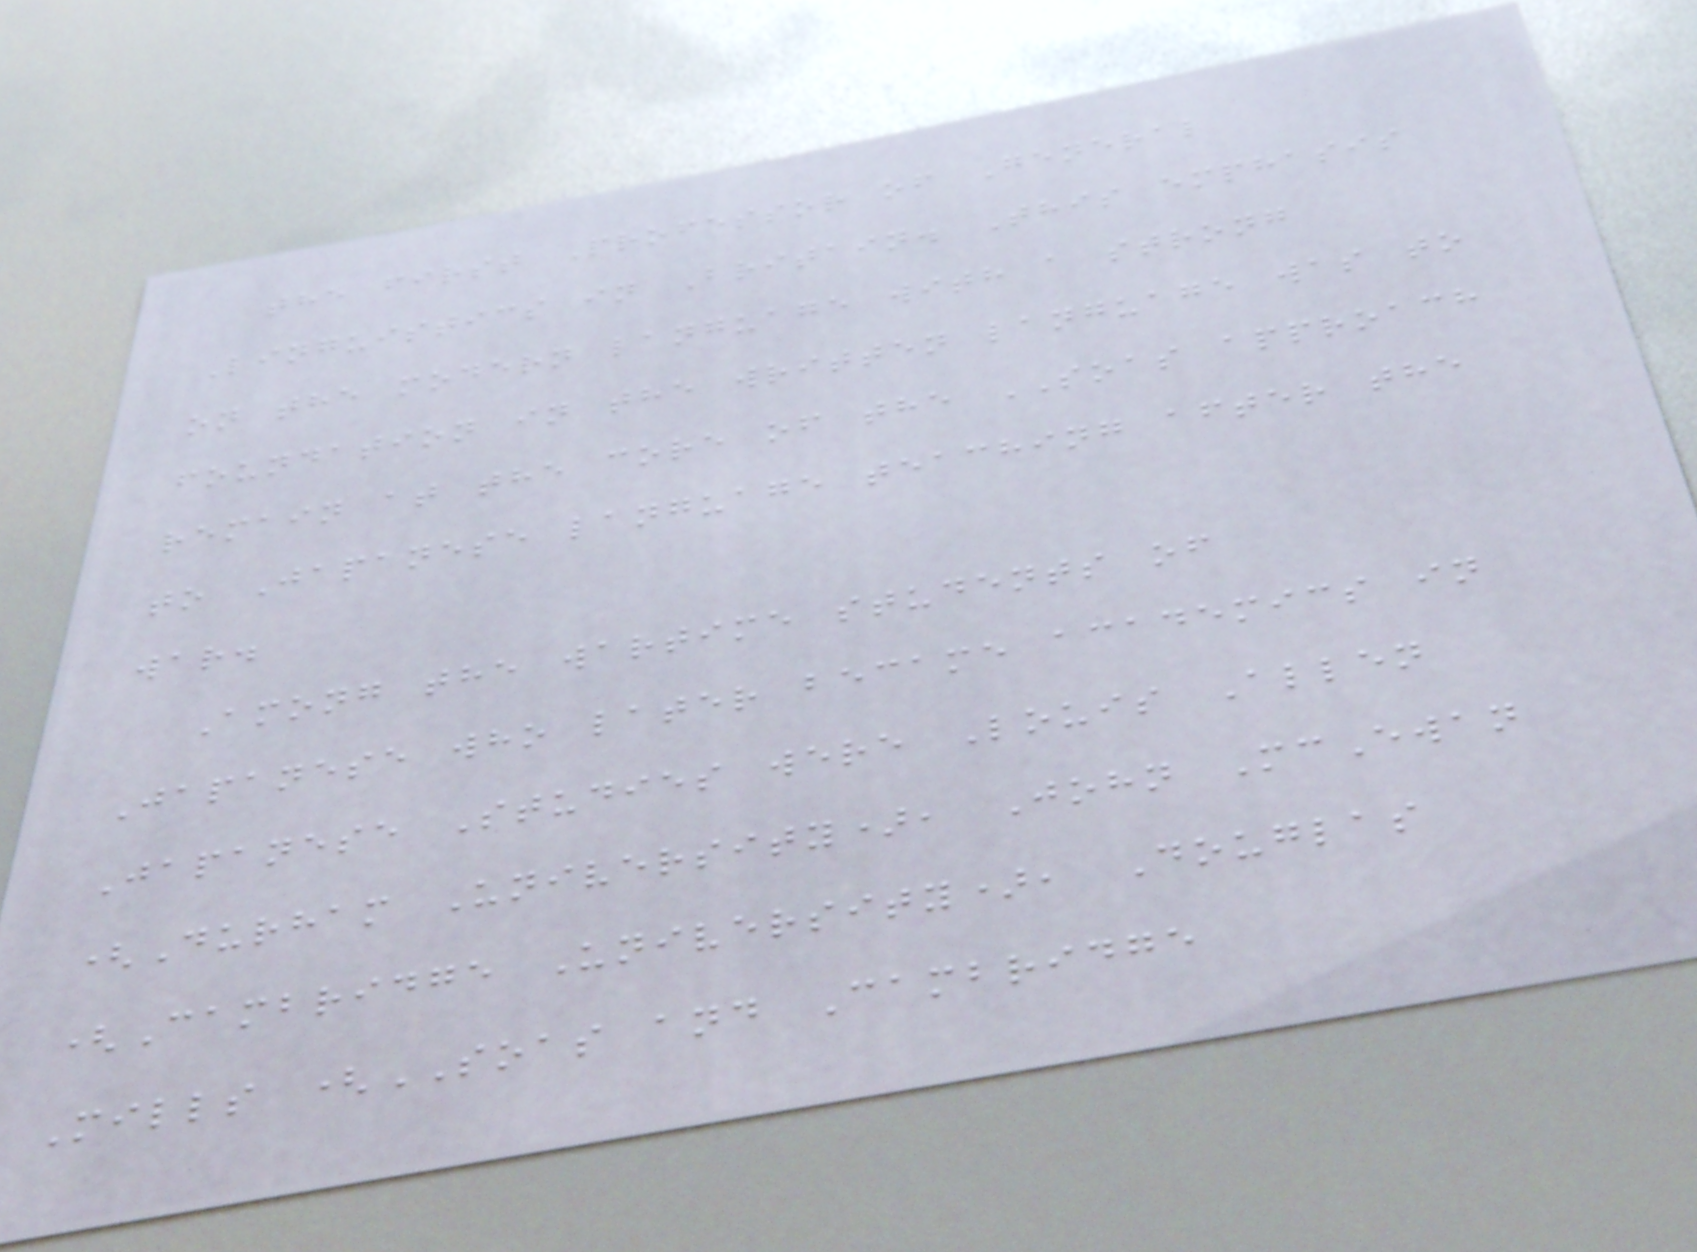the first Professor of General
Linguistics in Britain. This emphasis
on the modern language with a strong
foundation in the written language was to
remain at the core of the SOAS approach
to Japanese language teaching after the
war.
Among the wartime students of
Japanese who later became academics in
Japanese Studies were Louis Allen
(Durham University), John McEwan
(Cambridge University), Douglas
Mills (SOAS and Cambridge
